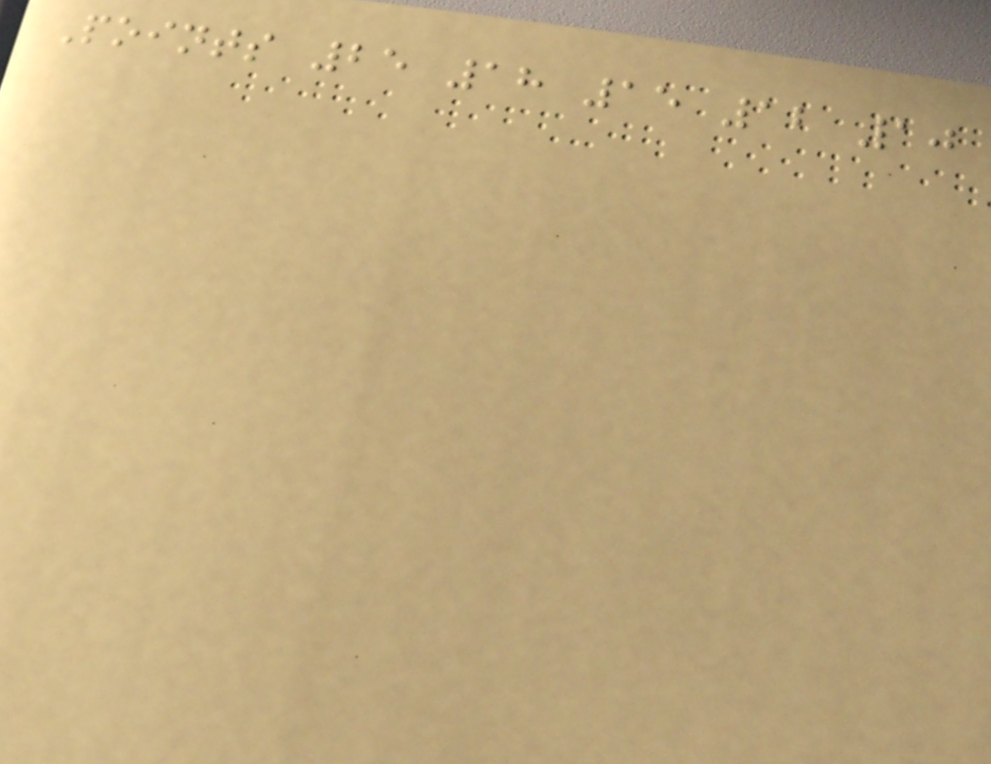Points 25 18 15 12 10
